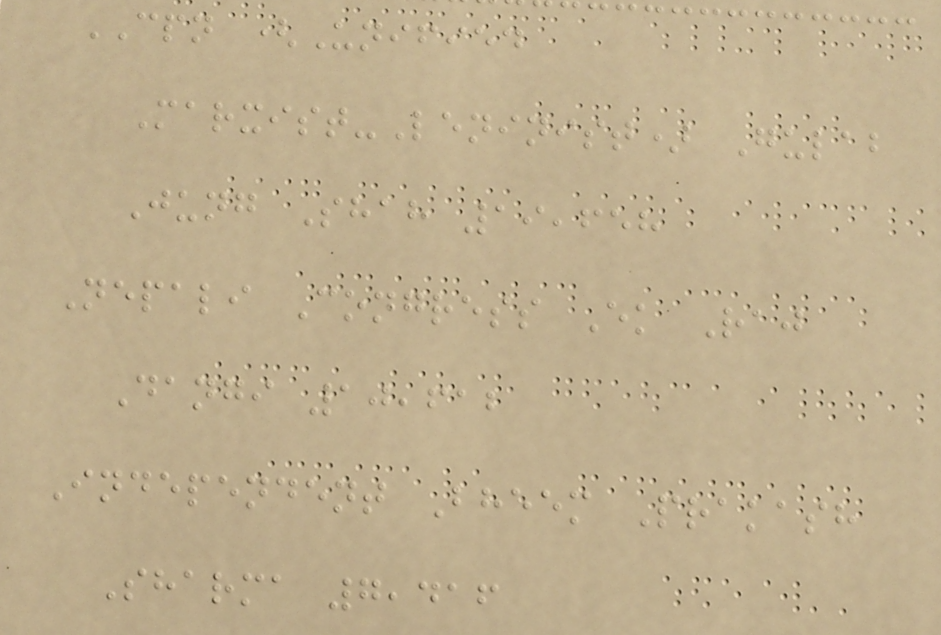CPN (Unified
Marxist-Leninist) Gulab
Jung Shah 19,658
Nepali Congress Ek Raj
Dangi 10,612
Independent Bheem Prakash
Sharma 7,416
